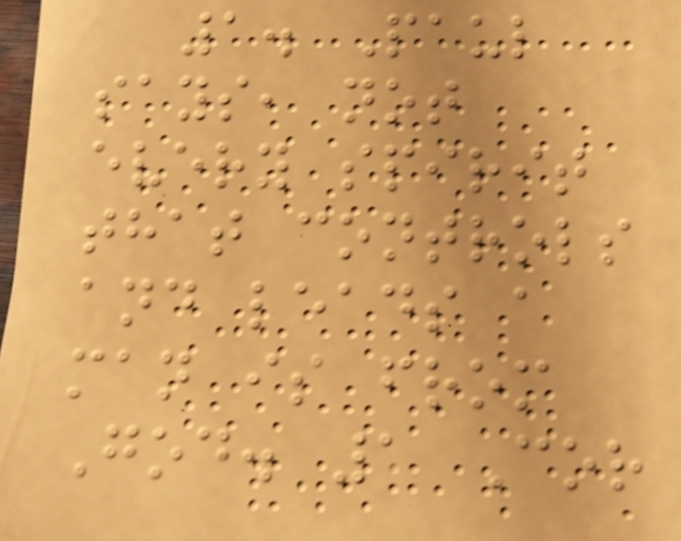1. Paul
says, not
every spirit
that controls
and leads a
man is from
God. 1 Cor
